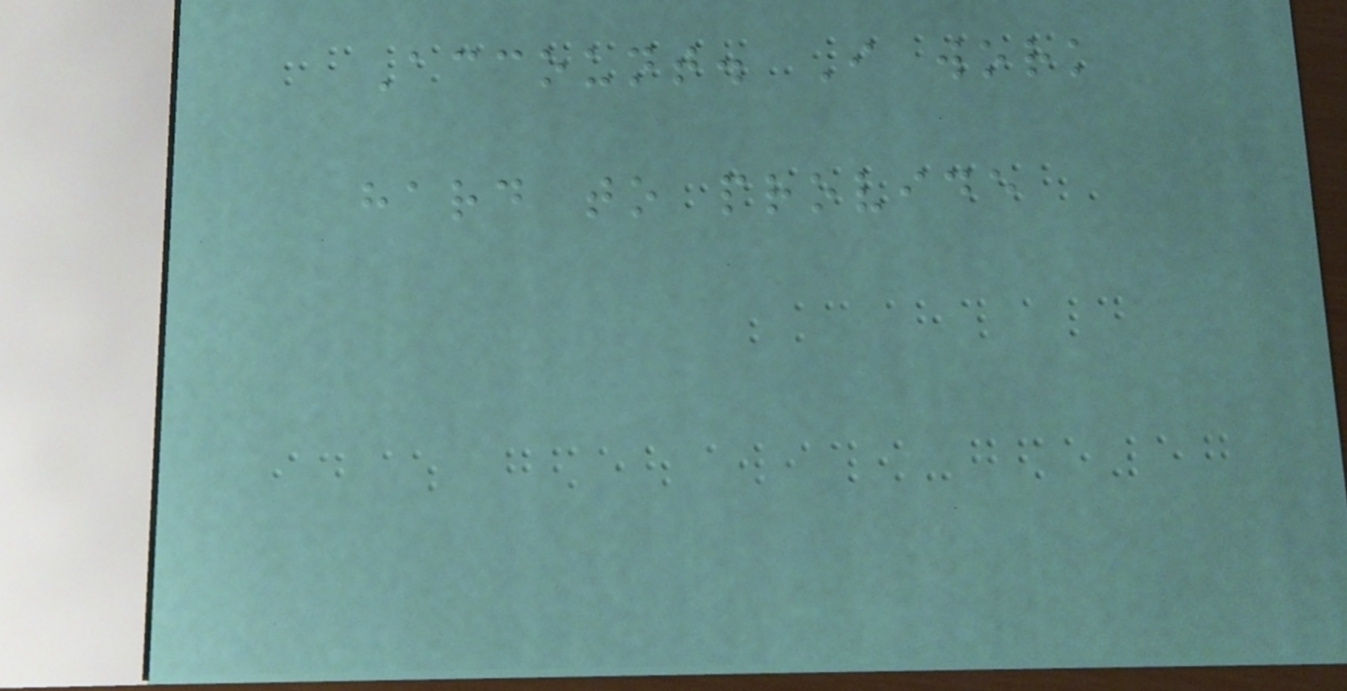Account. I work
hard to provide
